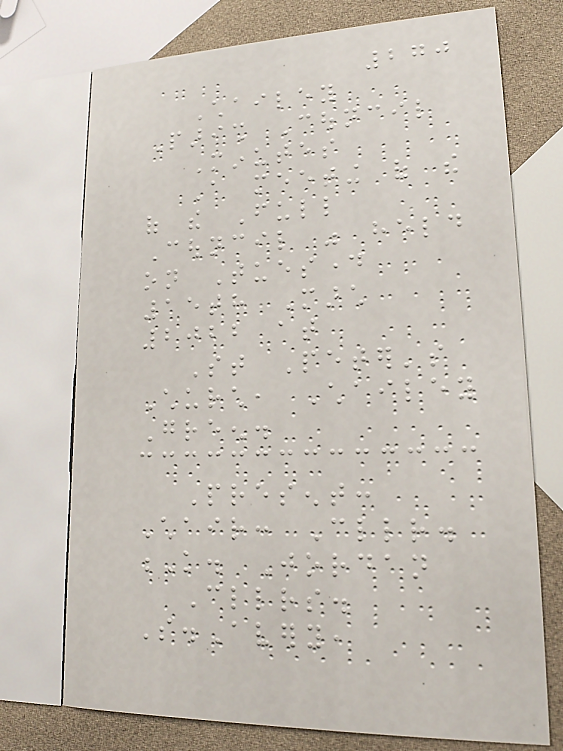270
Chailey
Parish Council
Minutes
A meeting of the
of the Full
Council was held
on Tuesday
15th March
2022 at
St Peter's
Church, Chailey
Green.
Present:
Chair: Cllr.
K. Jordan
Cllrs.
S.Avery,
